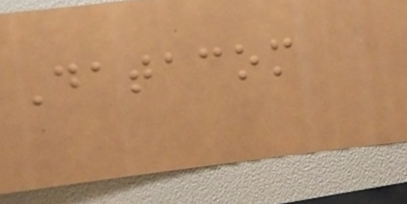Datacom
